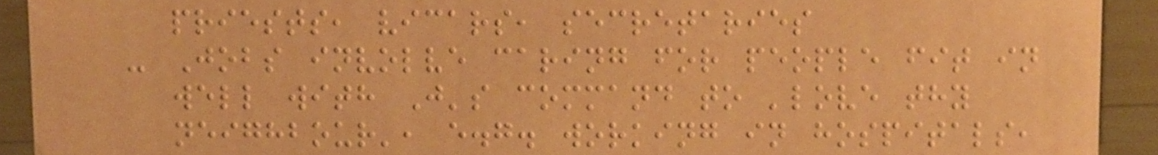priests, vicars, secretaries
- Jobs involve caring for people fit in
well with J's command to 'love thy
neighbour', e.g. working in hospitals,
